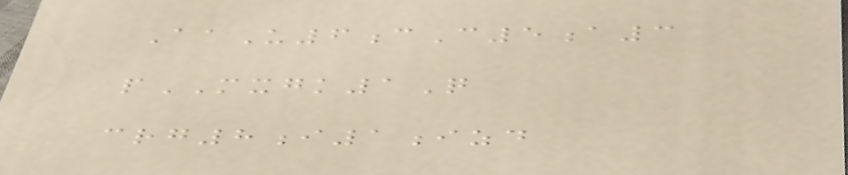AaU6cC5a3
pMXGK1Q
crg8i1izd
